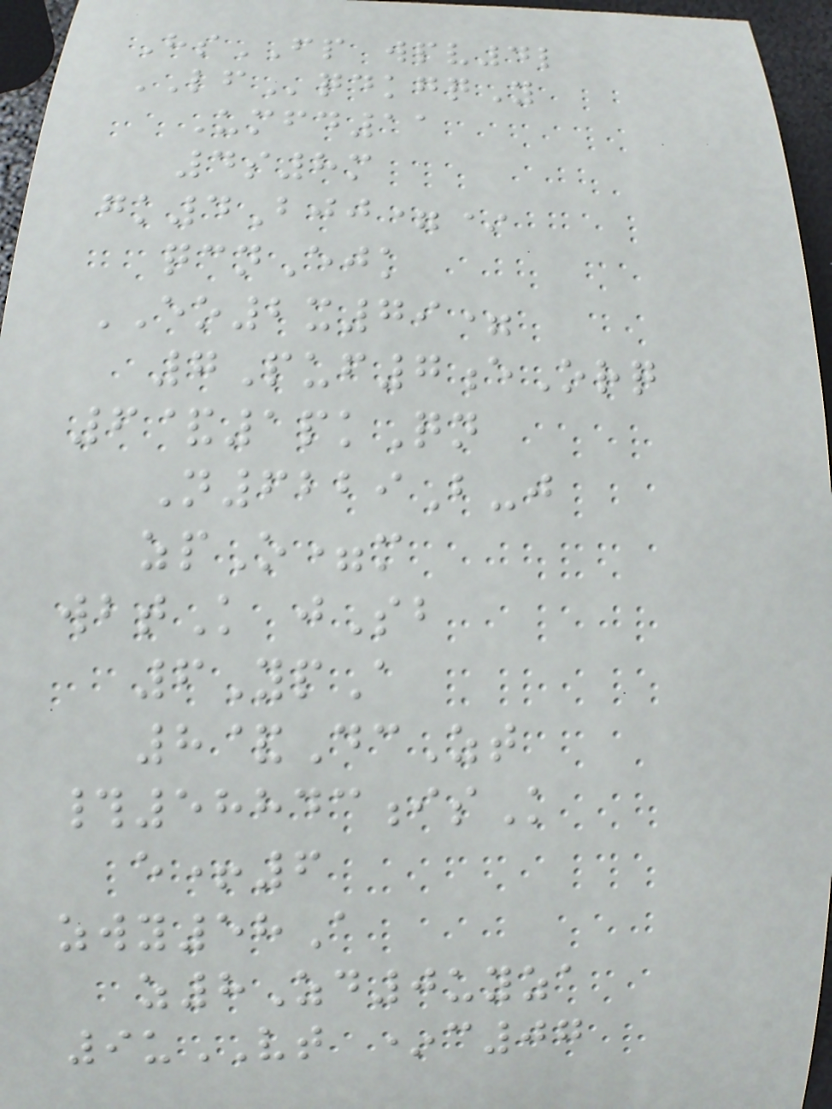HsFP wpv4l
LFqdkgqY
Umfd11
4s8m
gk4Bjj=*
qcnEjk
EO2x79=
7Puf7eOrq
6&1pkQn
N6229B-j
zpO=m
wbtK jSb
6YpA
8&DcZt
#58843isK
e+6
zwy58A
z8Zd0uyza
9uVT *c07
